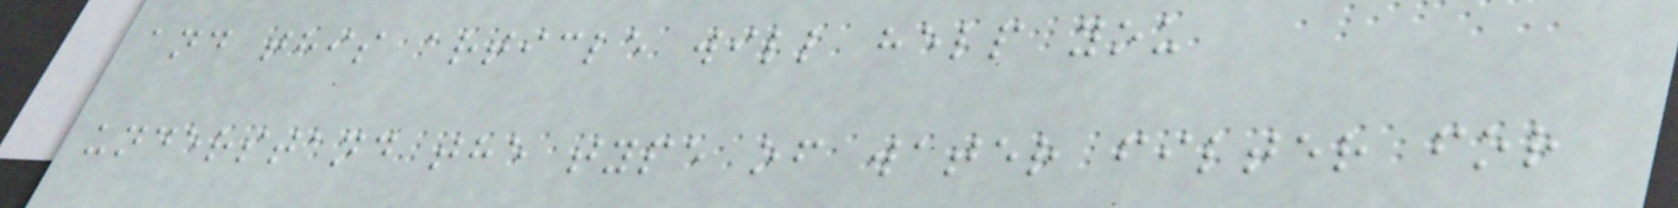and this article will help you
understand the type of water filter for
